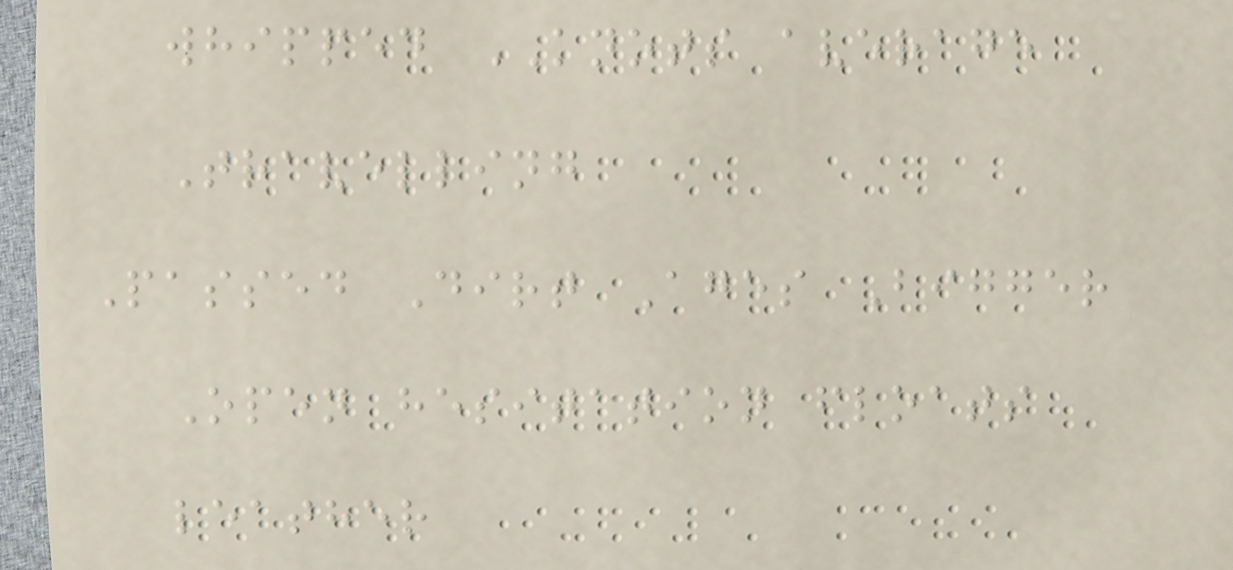whipped KNOTS average
Travelling
Passed Dirt Ages Bigger
Open hesitation floats
leather
